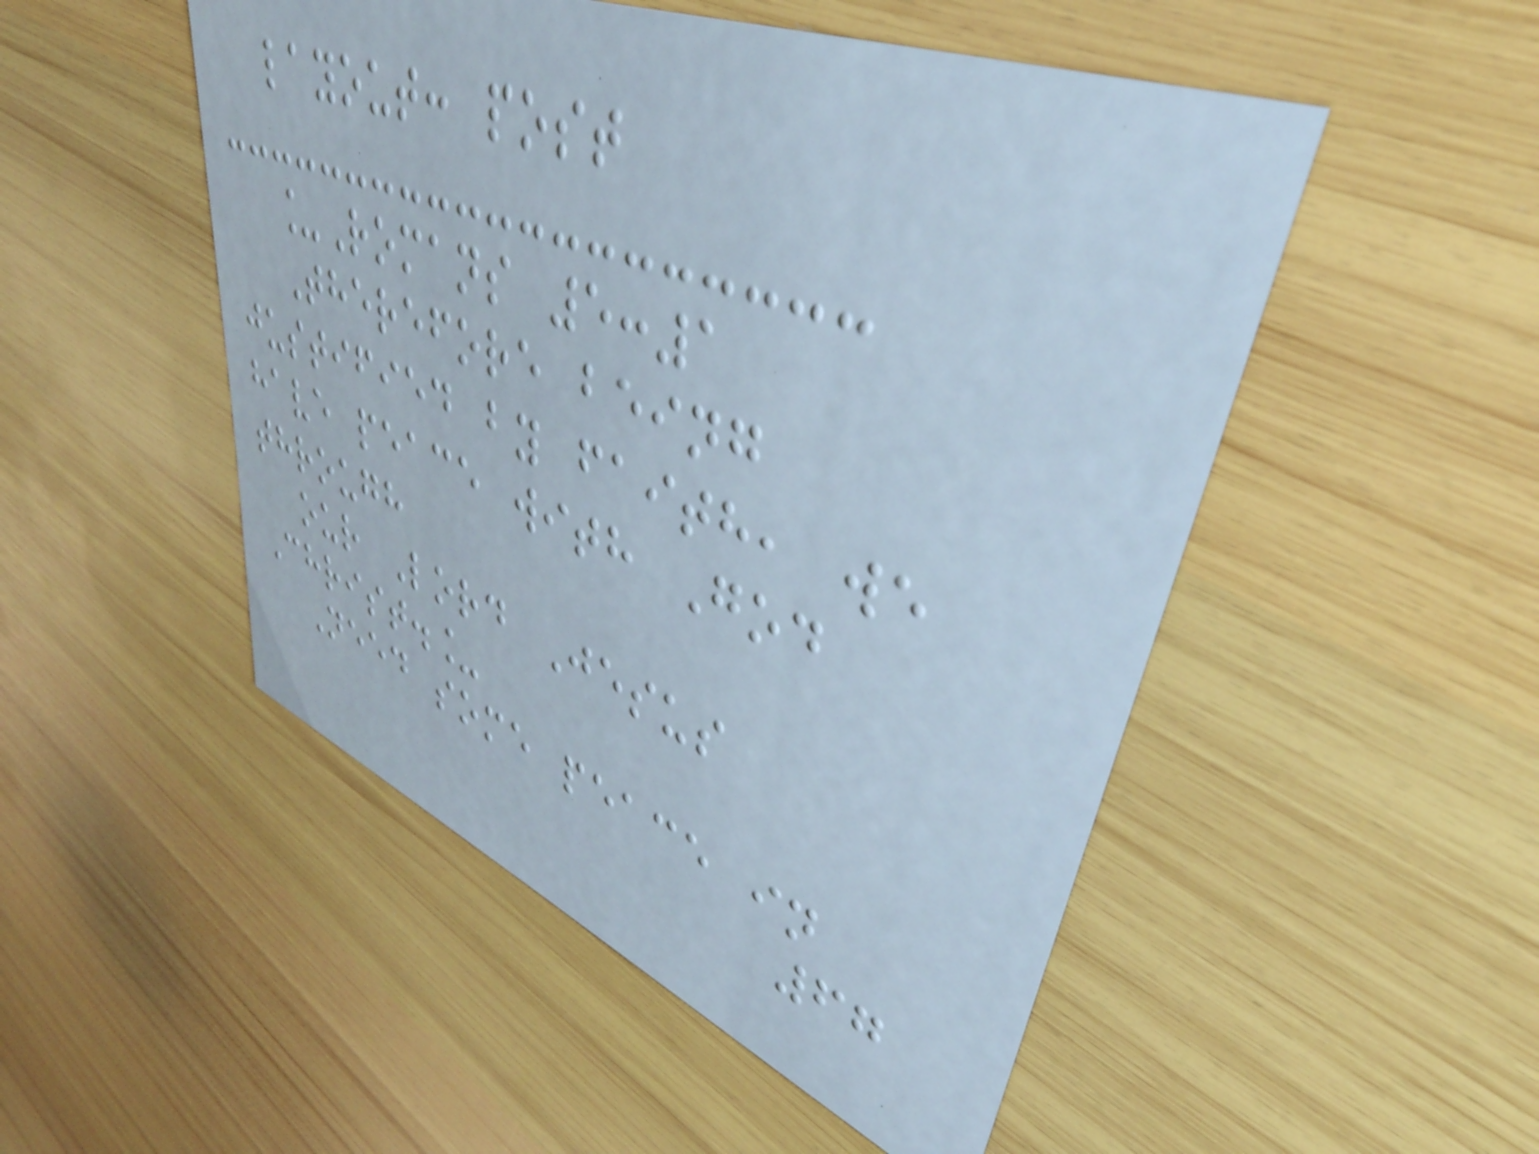layout: post
_Romans 5:1
Therefore being
justified by faith, we
have peace with God
through
our Lord Jesus
Christ._
Need some peace in
67
